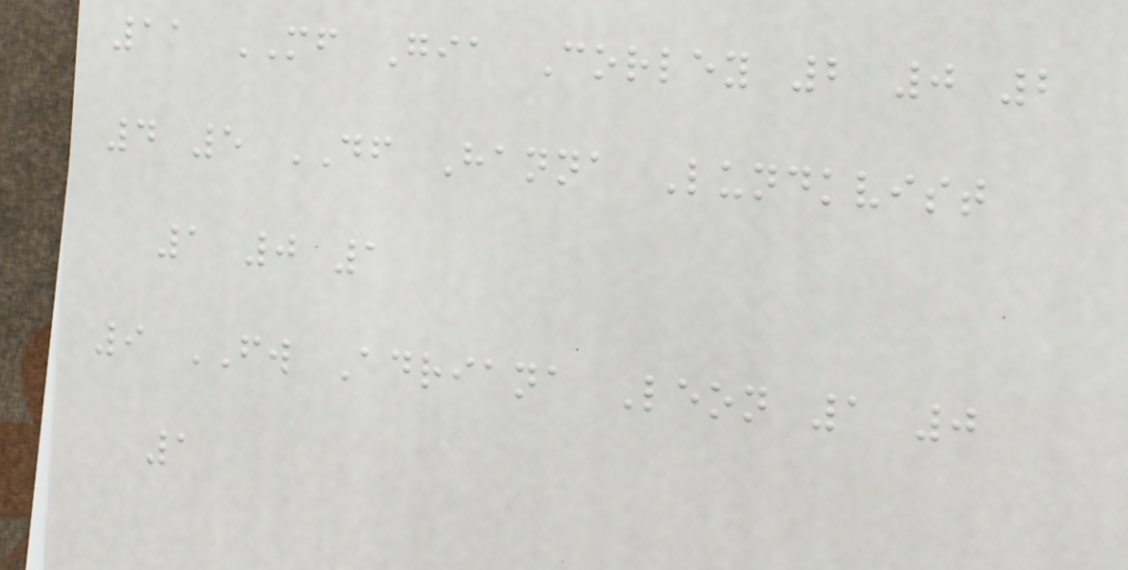11 MF Gia Corley 2 0 2
4 5 DF Hanna Lundkvist
1 0 1
9 FW Adriana Leon 1 0
1
